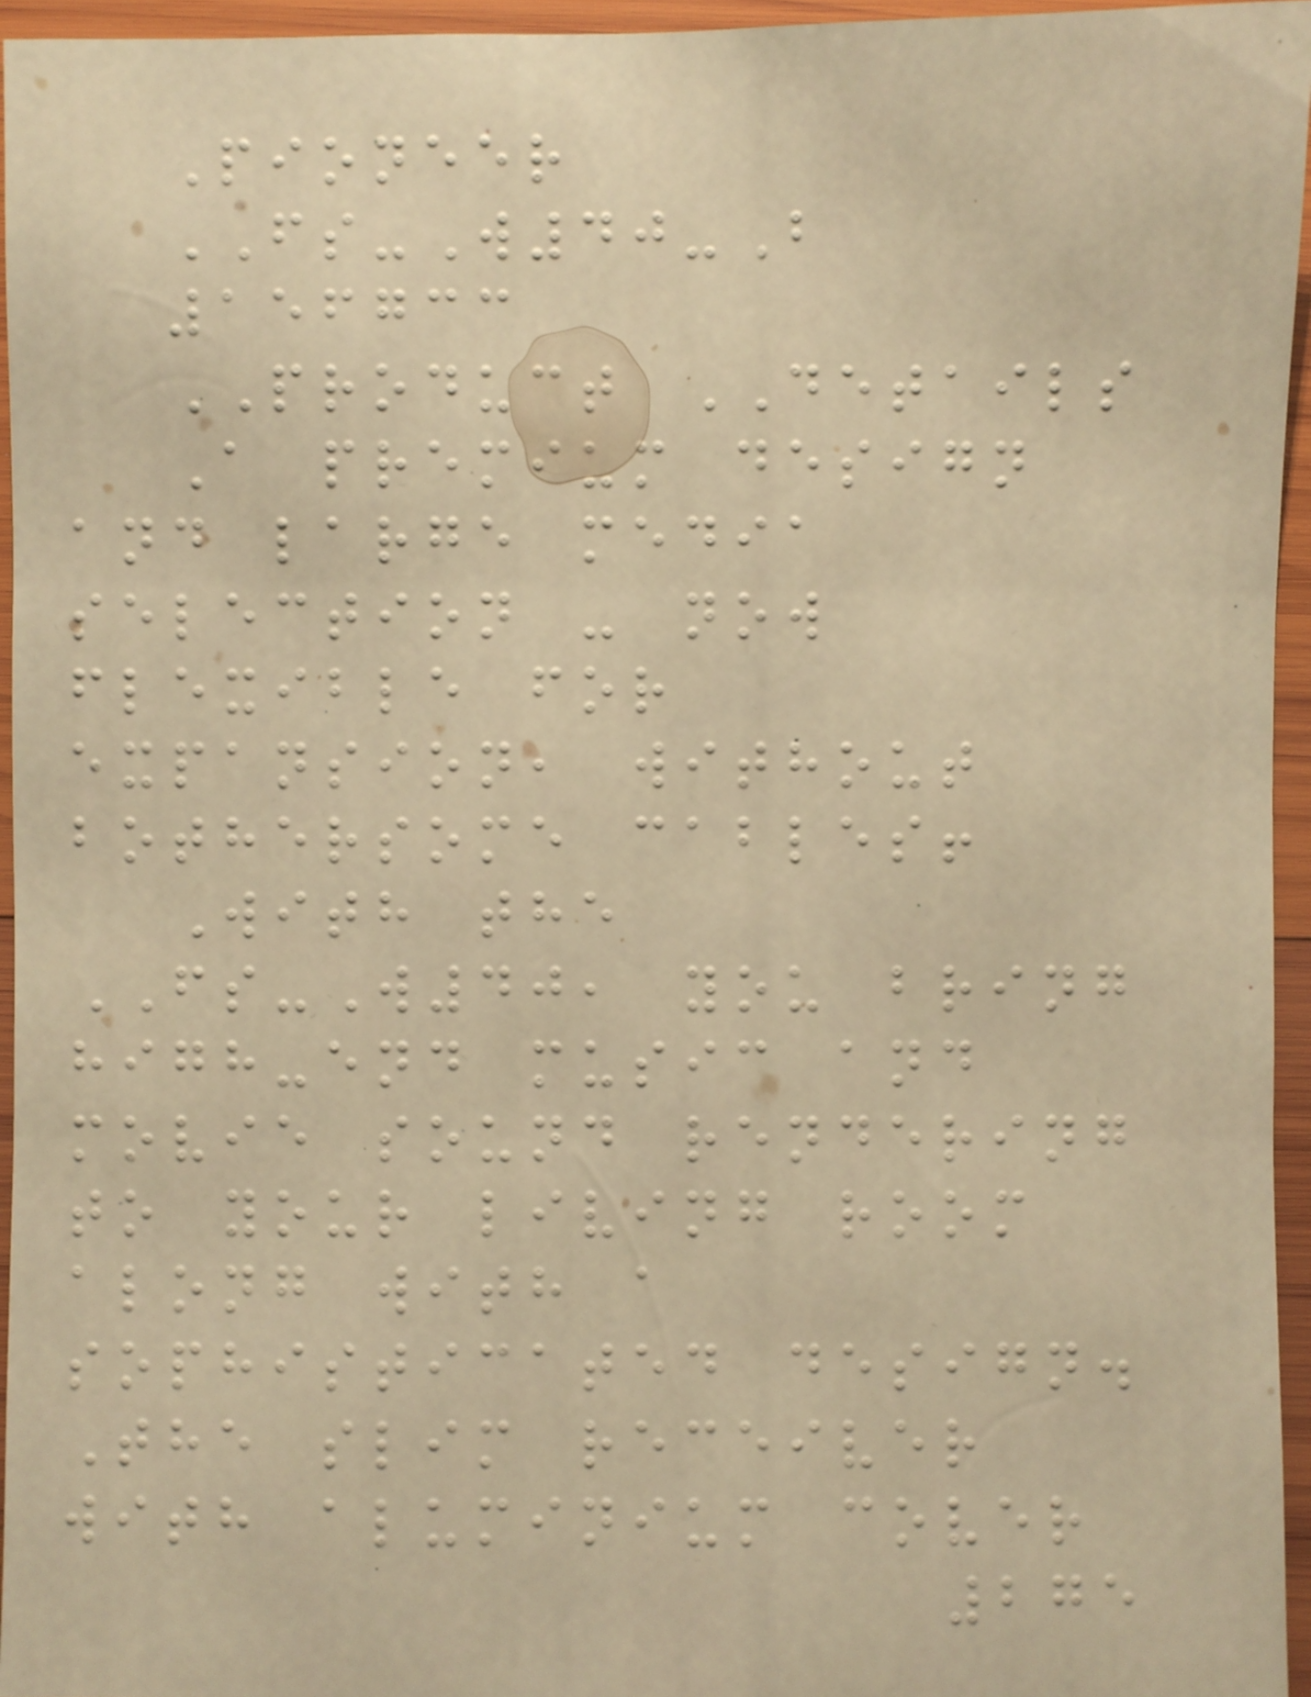Pioneer
FS-W40-B
156733
PRODUCT DETAILS
A premium design
and large media
selection - now
flexible for
expansion, without
bothersome cables!
With the
FS-W40, you bring
high-end music and
movie sound rendering
to your living room
along with a
sophisticated design.
The slim receiver
with aluminium cover
275
